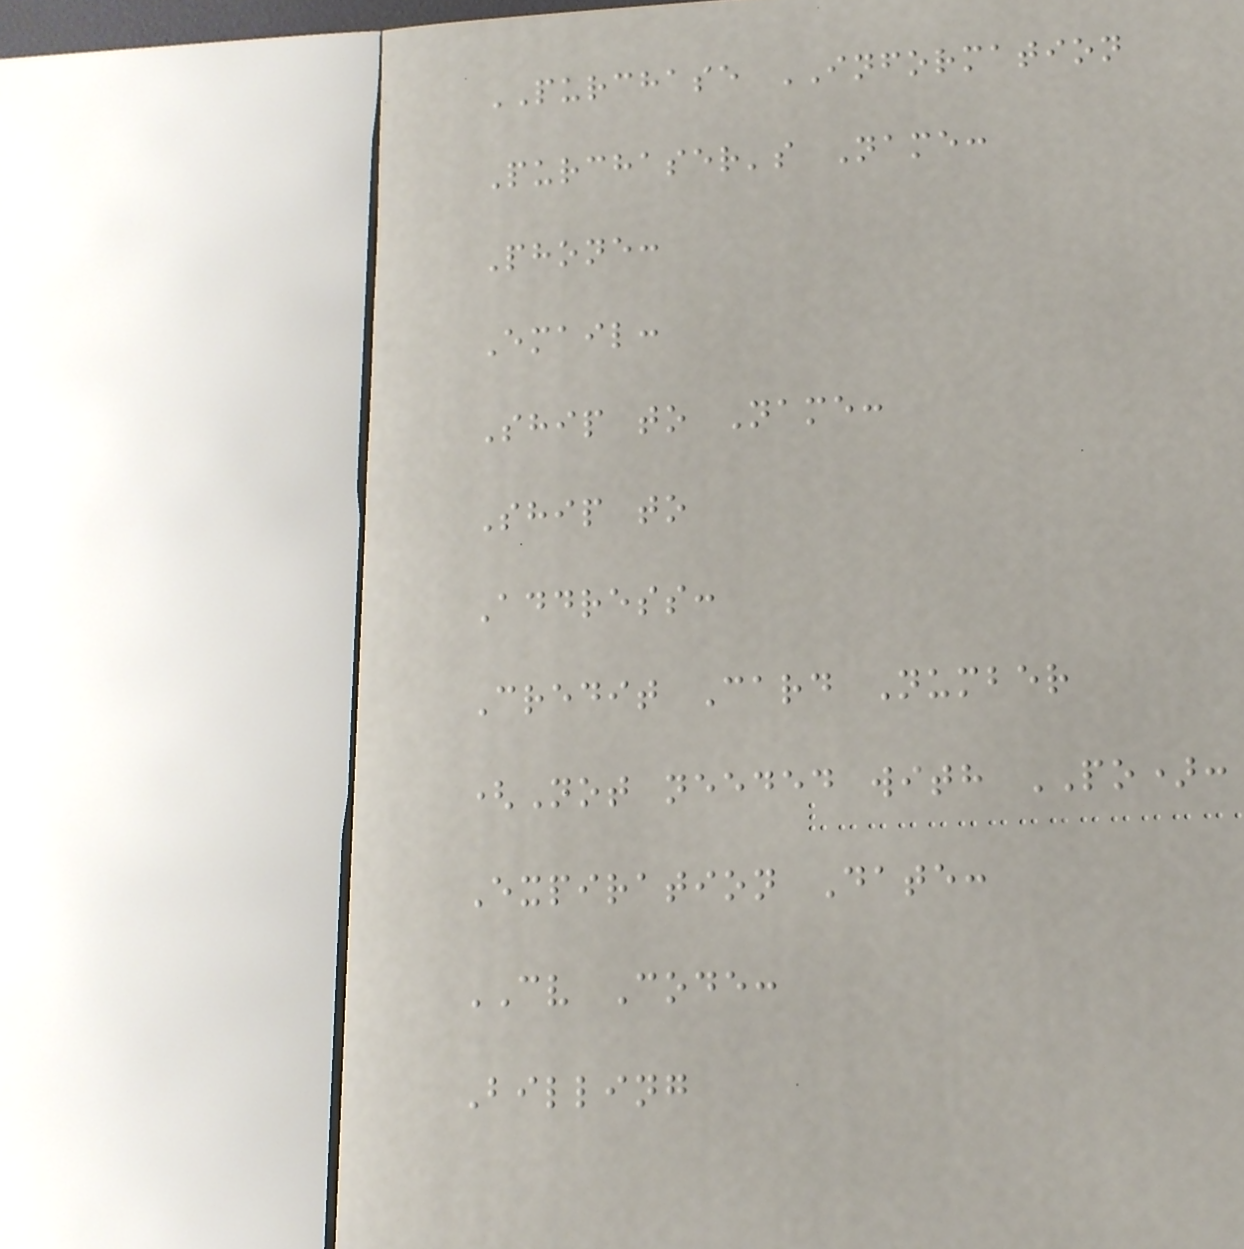PURCHASE INFORMATION
Purchaser's Name:
Phone:
Email:
Ship to Name:
Ship to
Address:
Credit Card Number
(Not needed with PO):
Expiration Date:
CV Code:
Billing
